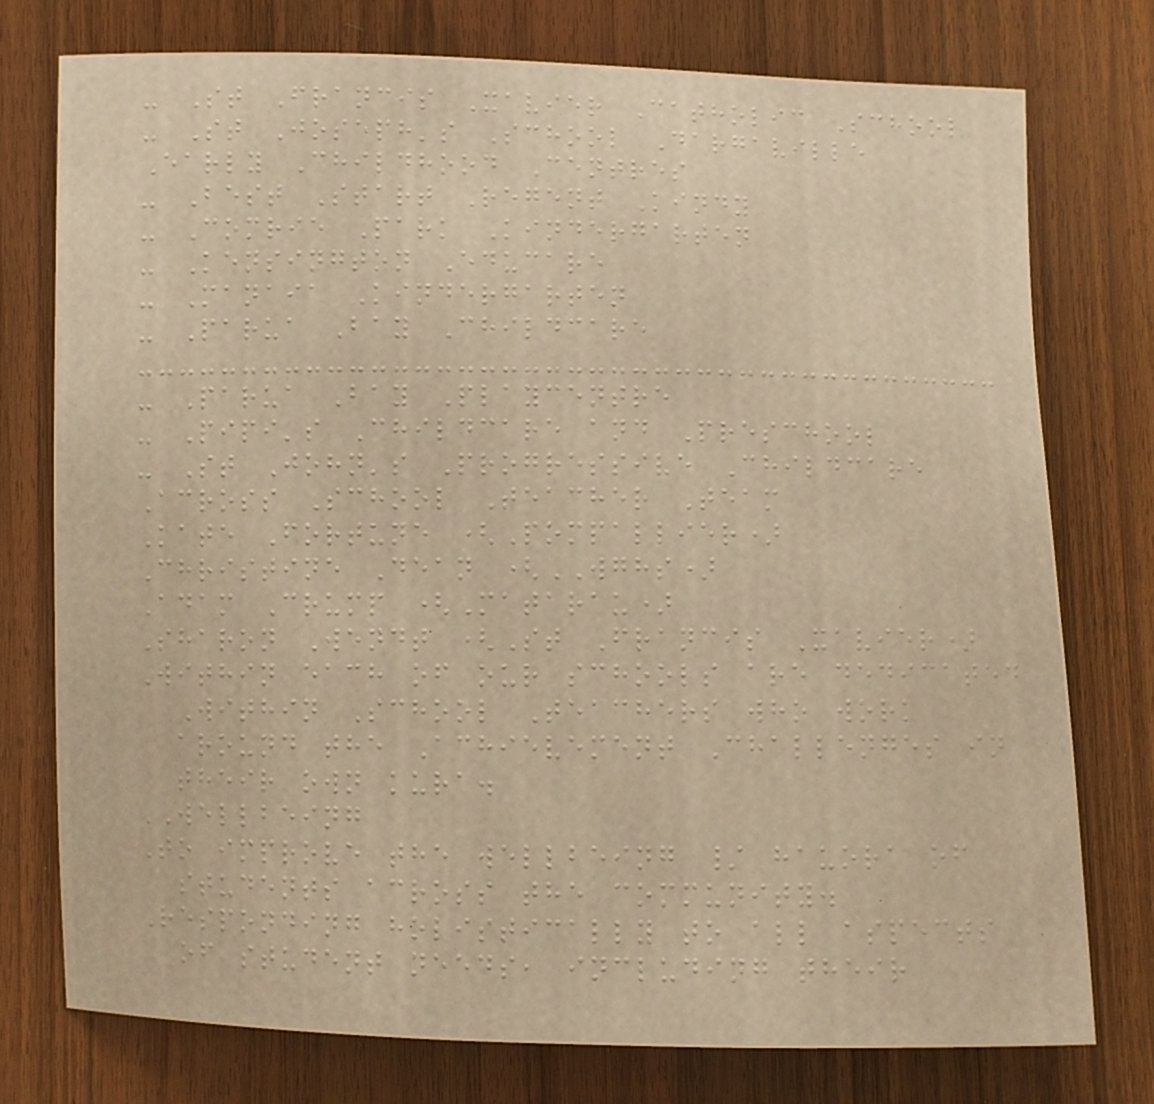- St Francis Xavier Catholic School
- St Joseph's School Dargaville
Early Childhood Centres
- Best Start Regent Kindy
- Comrie Park Kindergarten
- Kensington Educare
- Manaia Kindergarten
- Parua Bay Childcare
- Parua Bay Playcentre
- Pipi's Childcare and Preschool
- St John's Progressive Childcare
Across School Teacher Team
Kate Fortune (Pompallier)
Christine Dean (WGHS)
Adam Crump (Matarau)
Sharon Wendt (St Francis Xavier)
Within each of our schools are dedicated
Within School Teachers who work
around the Achievement Challenges in
their own kura.
WELLBEING
To improve the wellbeing / hauora of
students across the community.
Responding holistically to all aspects
of student needs, including their
